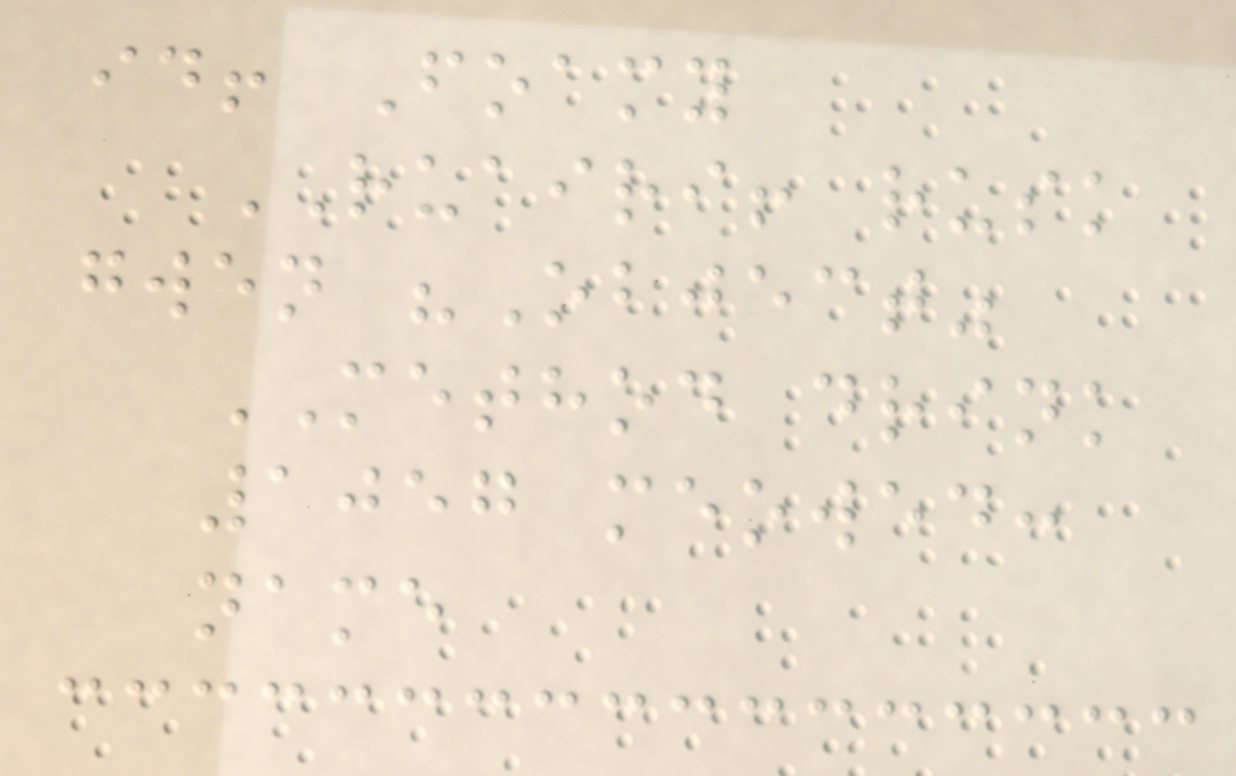id! Foamy
RUAIRI! rusk
gwen "Object"
METHOD drink
1057 meowed:
name
